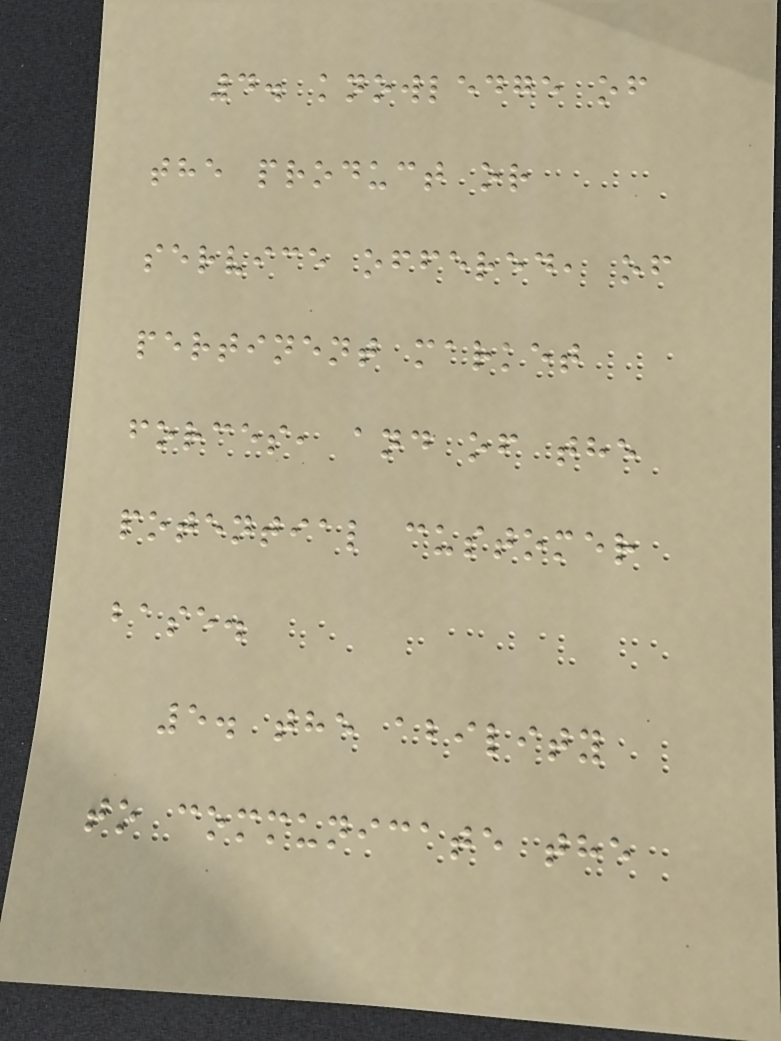4. knowledge of
the product or
service offered, of
pertinent market
forces, and of the
potential customer
base.
5. the ability
to communicate the
